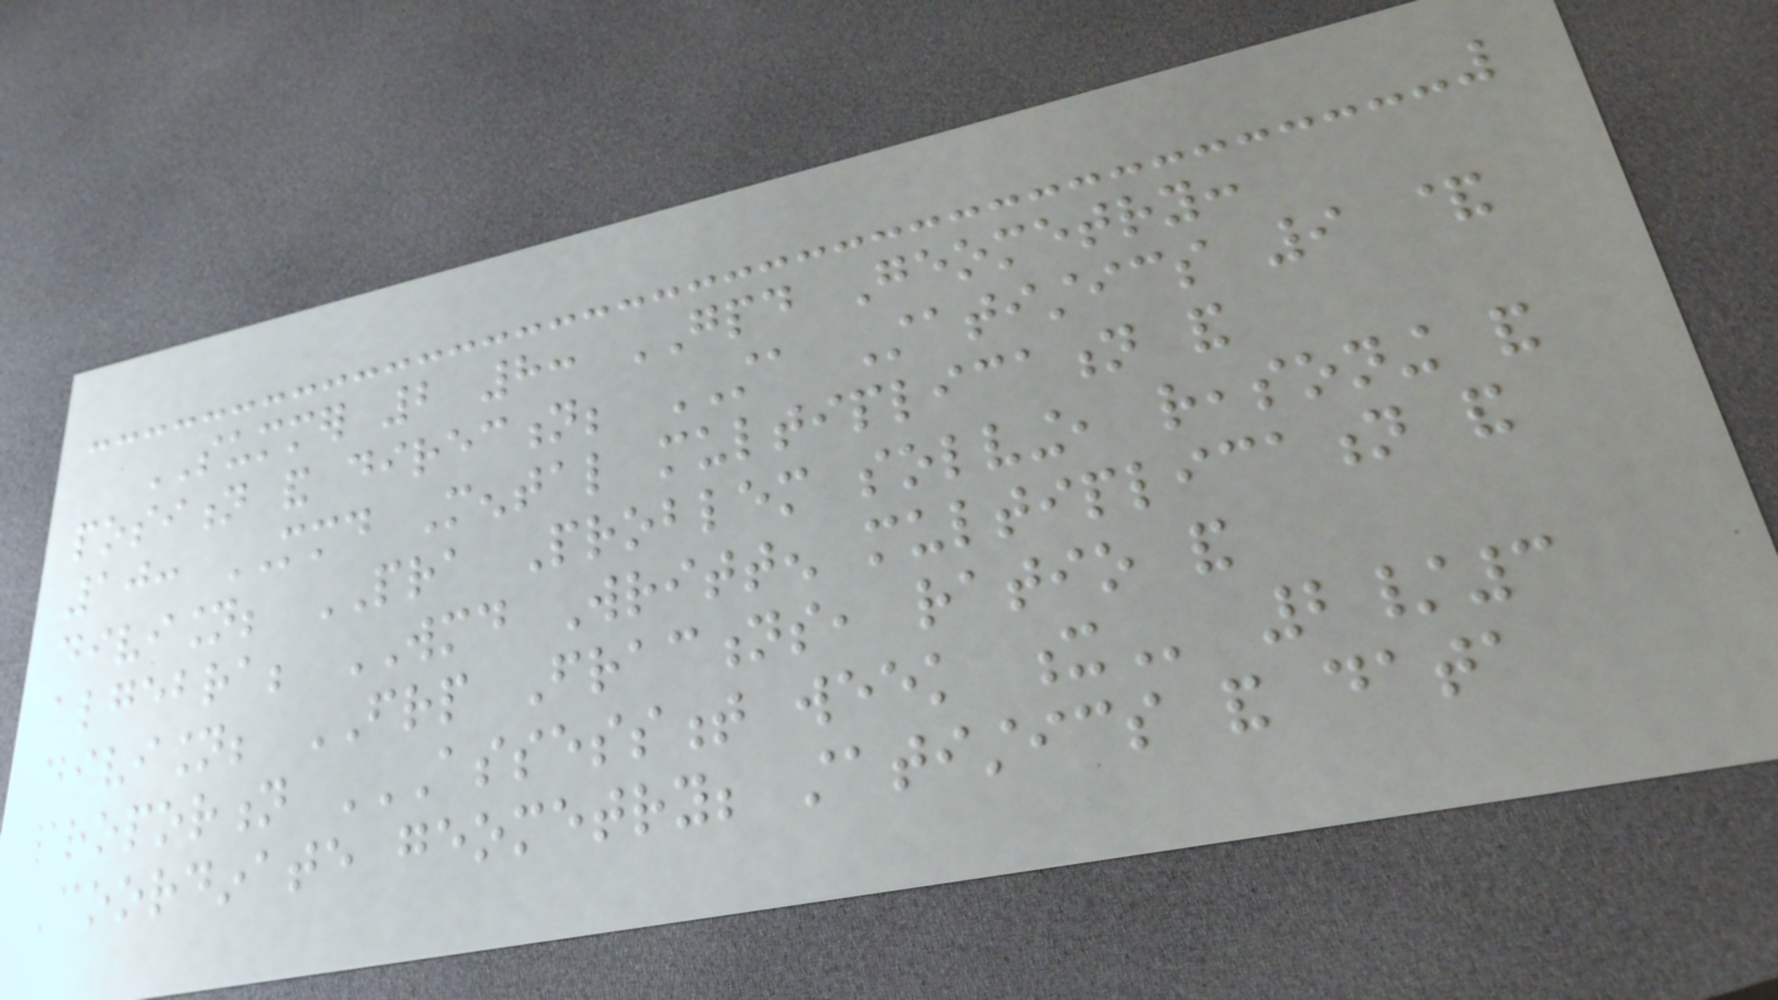SUMMER 2 8: GPD Geometry:
position and direction; STA Statistics 9 &
10: MMD Mental multiplication and
division; PRA Problem solving, reasoning and
algebra; WMD Written multiplication and
division; FRP Fractions, ratio and
proportion ASSESSMENT WEEK X 2/3
Coordinate geometry; statistics and data
